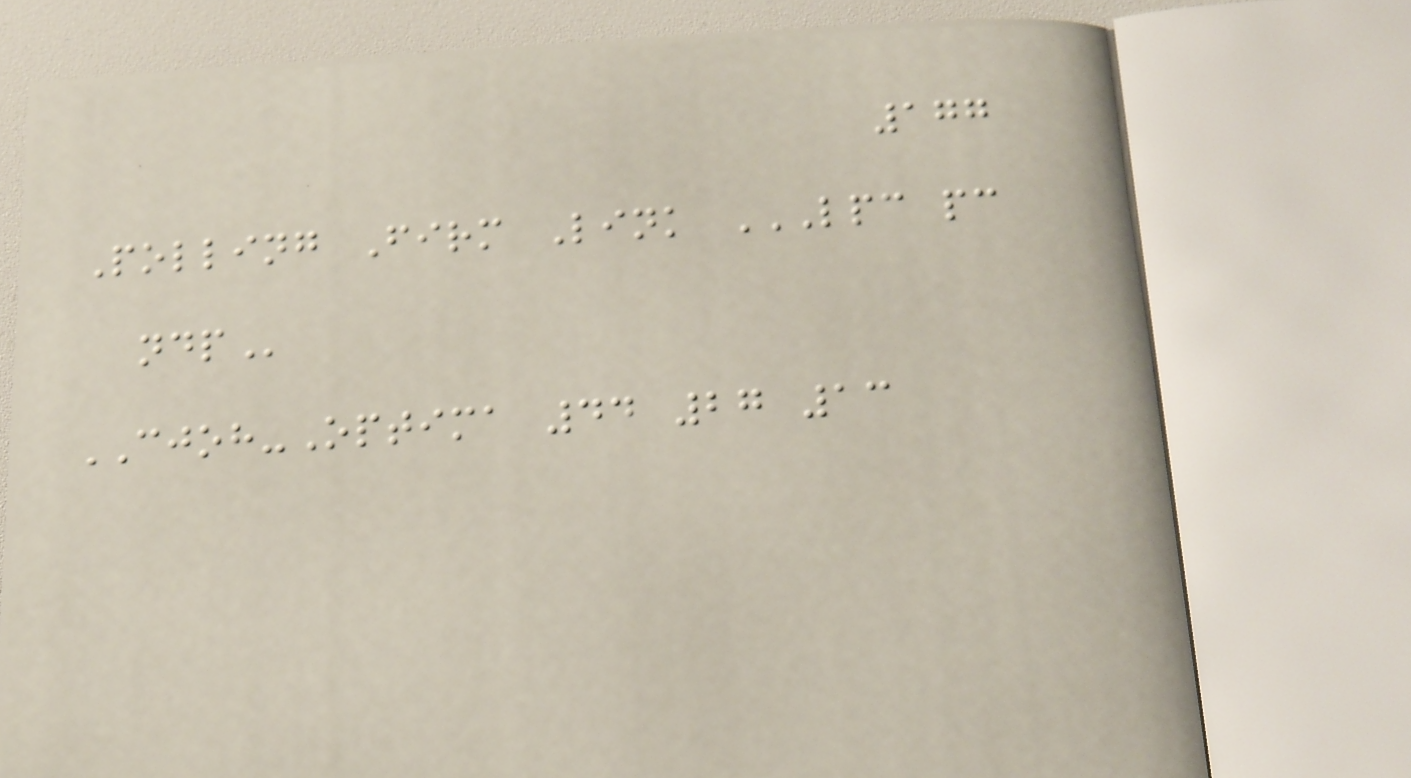177
Polling Firm Link LPC PC
NDP
CJOH-Optima 44 27 13
